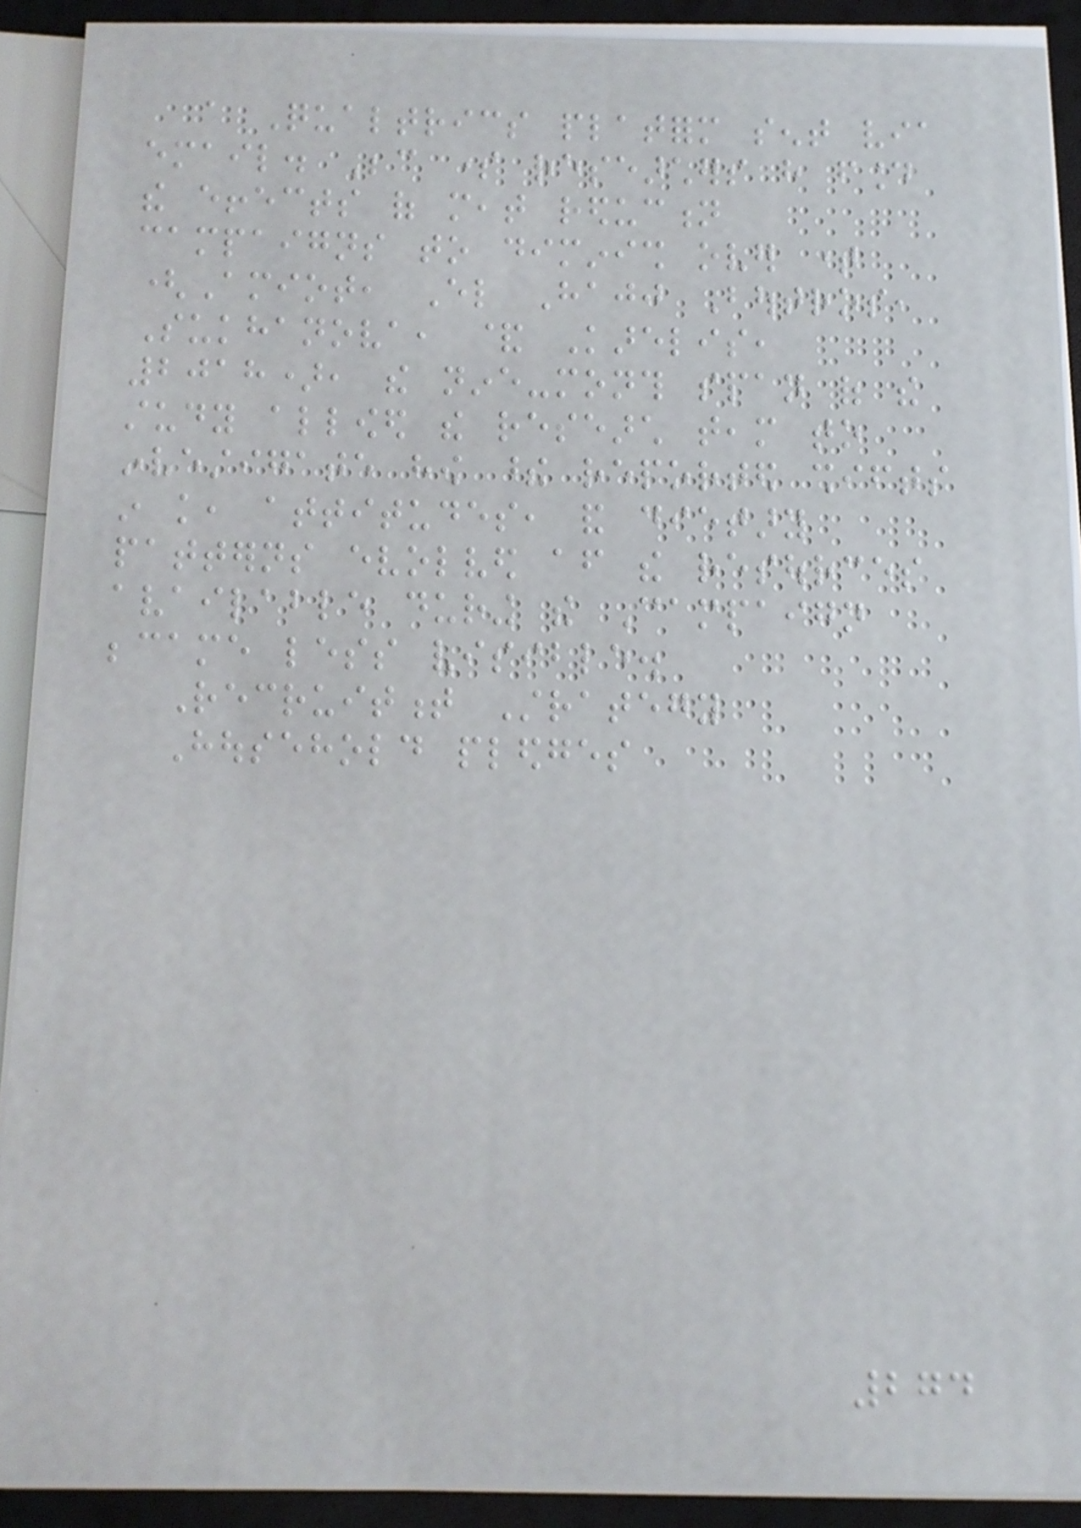a Qualtrics platform sent via
email. Because some researchers have found
the effects of meat reduction
campaigns to diminish over time
(Amiot, El Hajj Boutros,
Sukhanova, & Karelis,
2018), the nine-month span of the
study allowed the research team to
investigate how these reported shifts
in knowledge, attitudes, and dietary
patterns evolved after the resources
available during the Campaign
became less visible.
Recruitment Strategy
Household pledges
274
